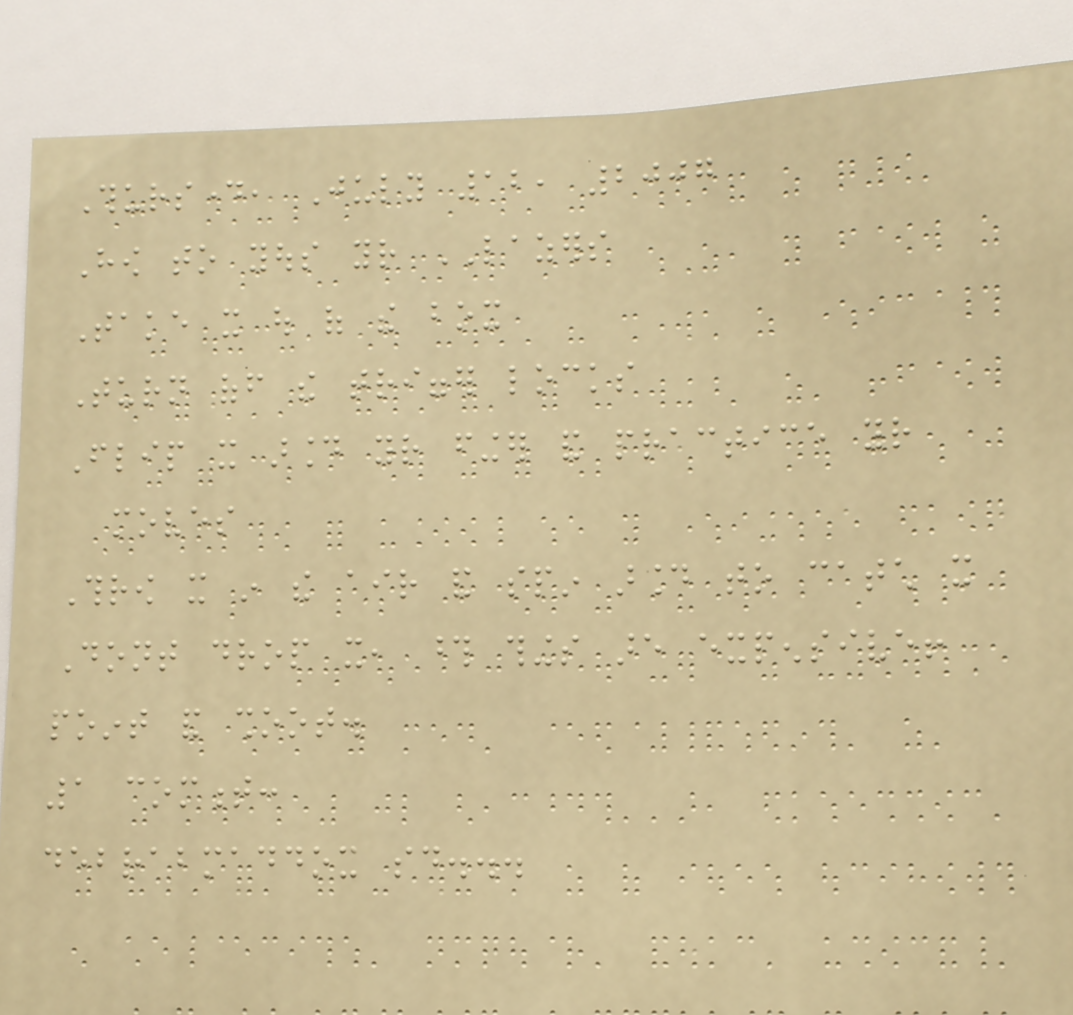Thursday, July 12, 2007
How to yous your LAZERS
Take it out of the box
Turn off the trigger locks
Flip it around your finger and practice your
moves
Throw it in the air and spin around to catch it
Dont drop it, those things are expensive!
point and shoot.
1 comment:
debrabmaddox said...
